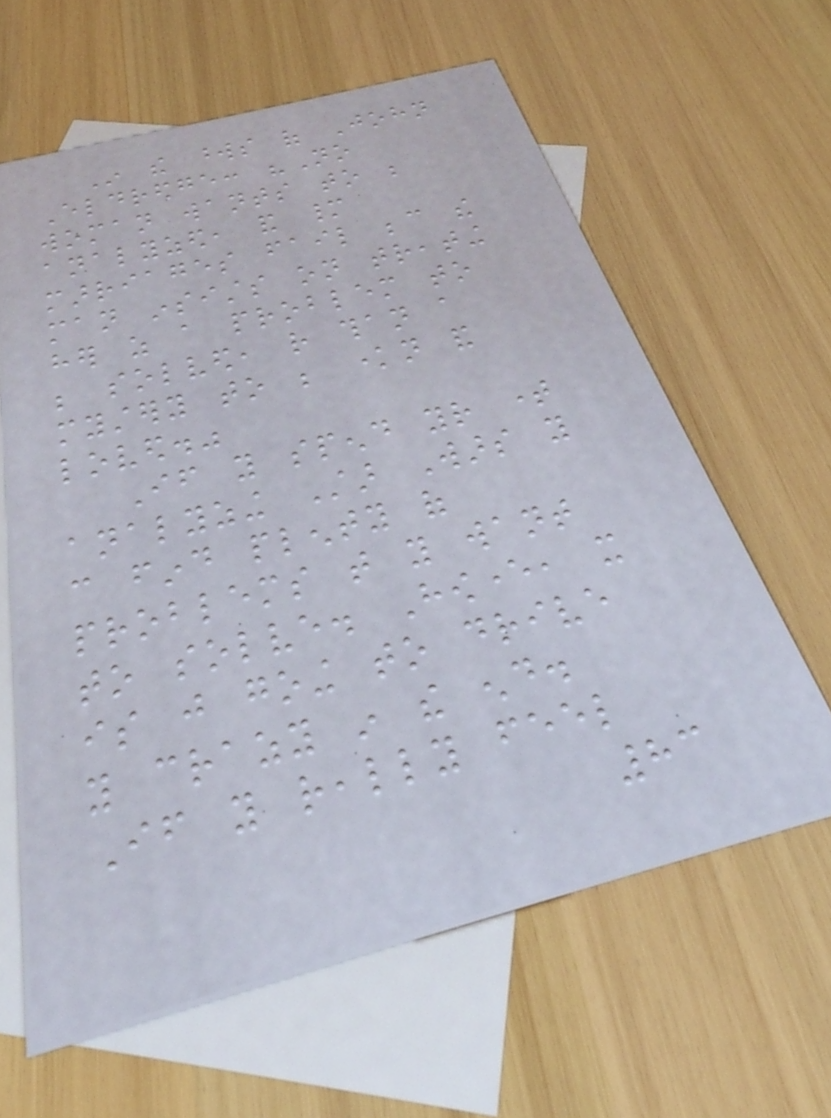In the words of John
Eldredge: "No
woman wants to be
analyzed, and many
marriages fail because the
man insists on treating
her as a problem to
be solved, rather than a
mystery to be known and
loved."
If you spend your time
analyzing Star Wars you
can find plenty of
problems that you want
to solve. However, it
is just going to drive
you crazy in the end.
If you really feel
83
